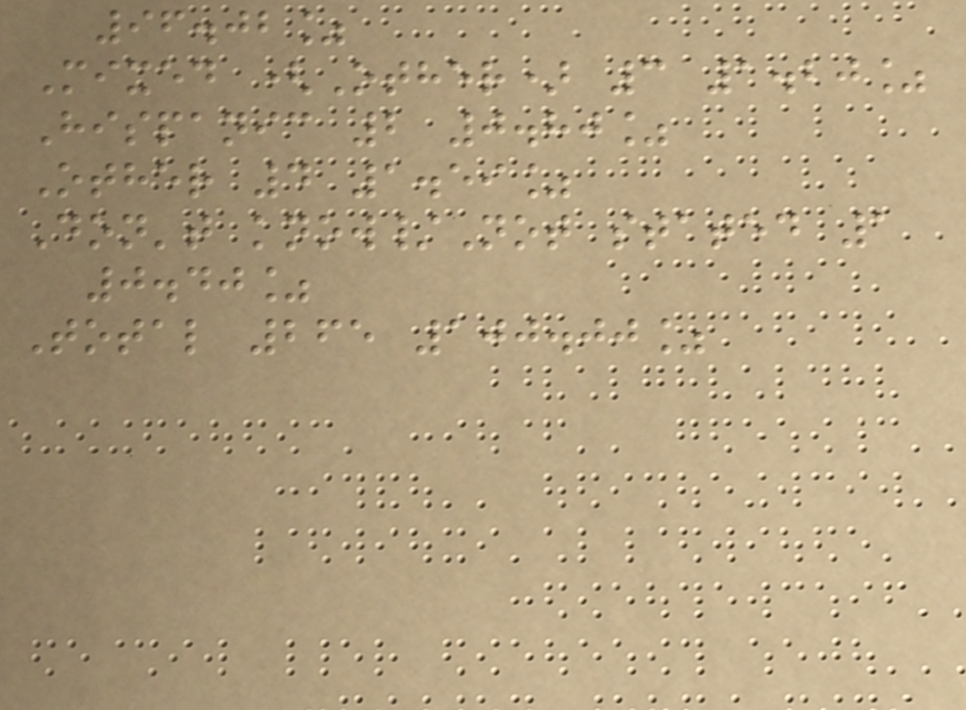96.02%
Mixed (Other) 3 1.20%
Hispanic 2 0.80%
Other 4 1.59%
Don't know/Not stated 1
0.40%
Total 265 100.00%
